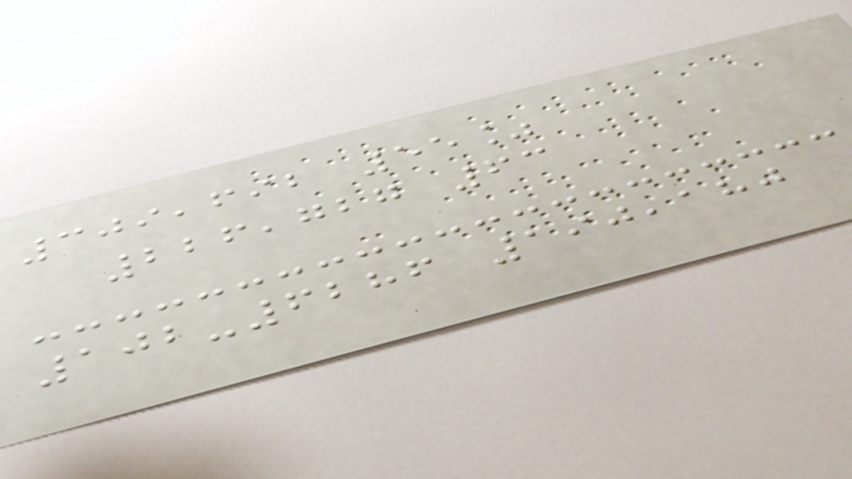309,692 55%
226,727 63
102-6286 190,180
